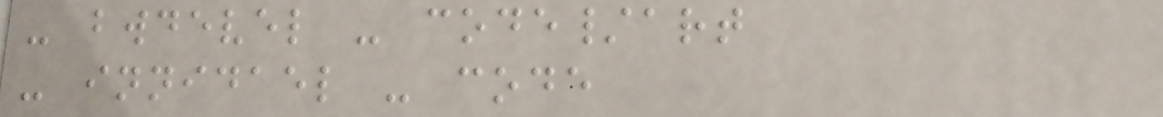- bwdevel - code/art
- innidael - code
